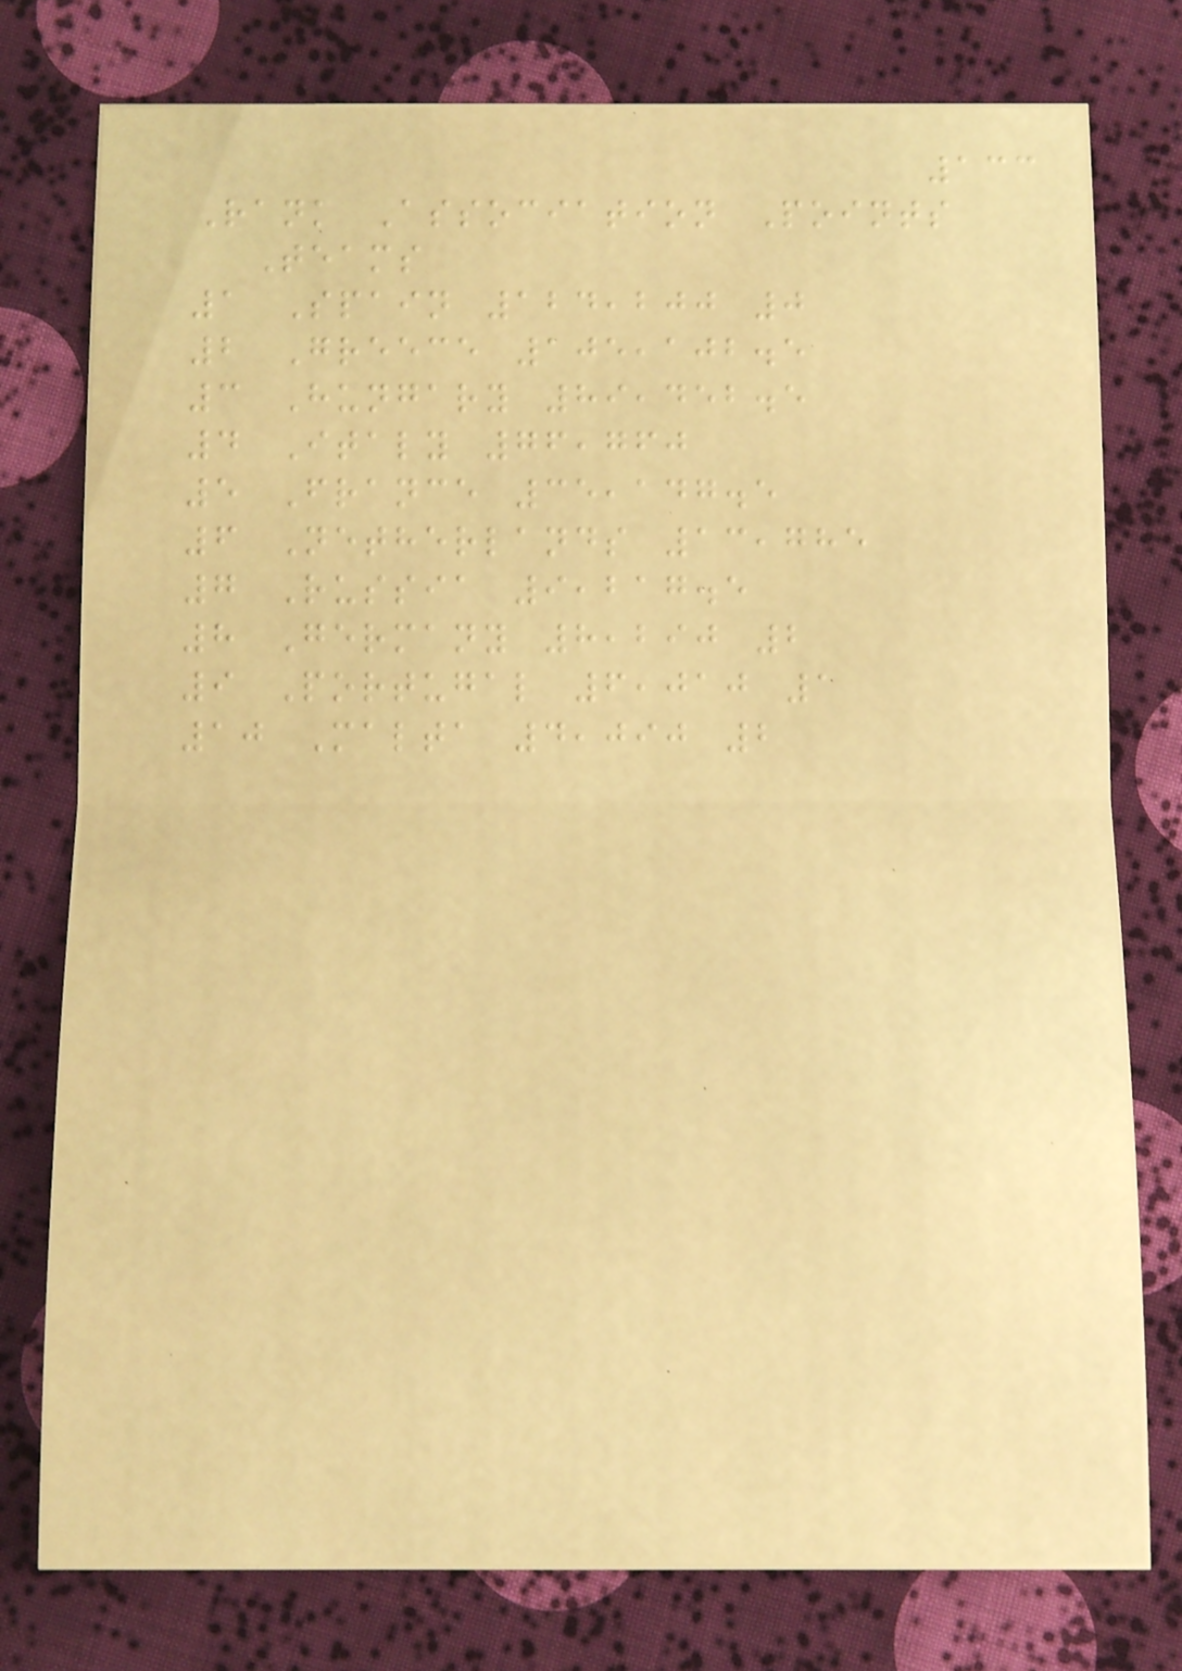133
Rank Association Points
Teams
1 Spain 124,200 0
2 Greece 105,102.5
3 Hungary 89,452.5
4 Italy 76,760
5 France 35,147.5
6 Netherlands 13,785
7 Russia 9,217.5
8 Germany 8,290 2
9 Portugal 6,010 1
10 Malta 4,090 2
